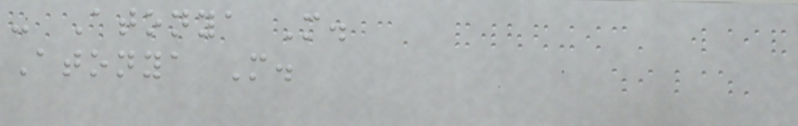- Atonya M.
Atonya M.
